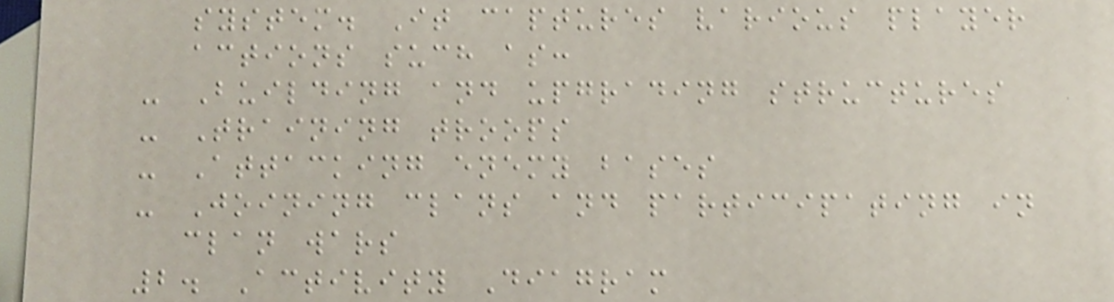system. It captures various player
actions such as:
- Building and upgrading structures
- Training troops
- Attacking enemy bases
- Joining clans and participating in
clan wars
2. Activity Diagram
